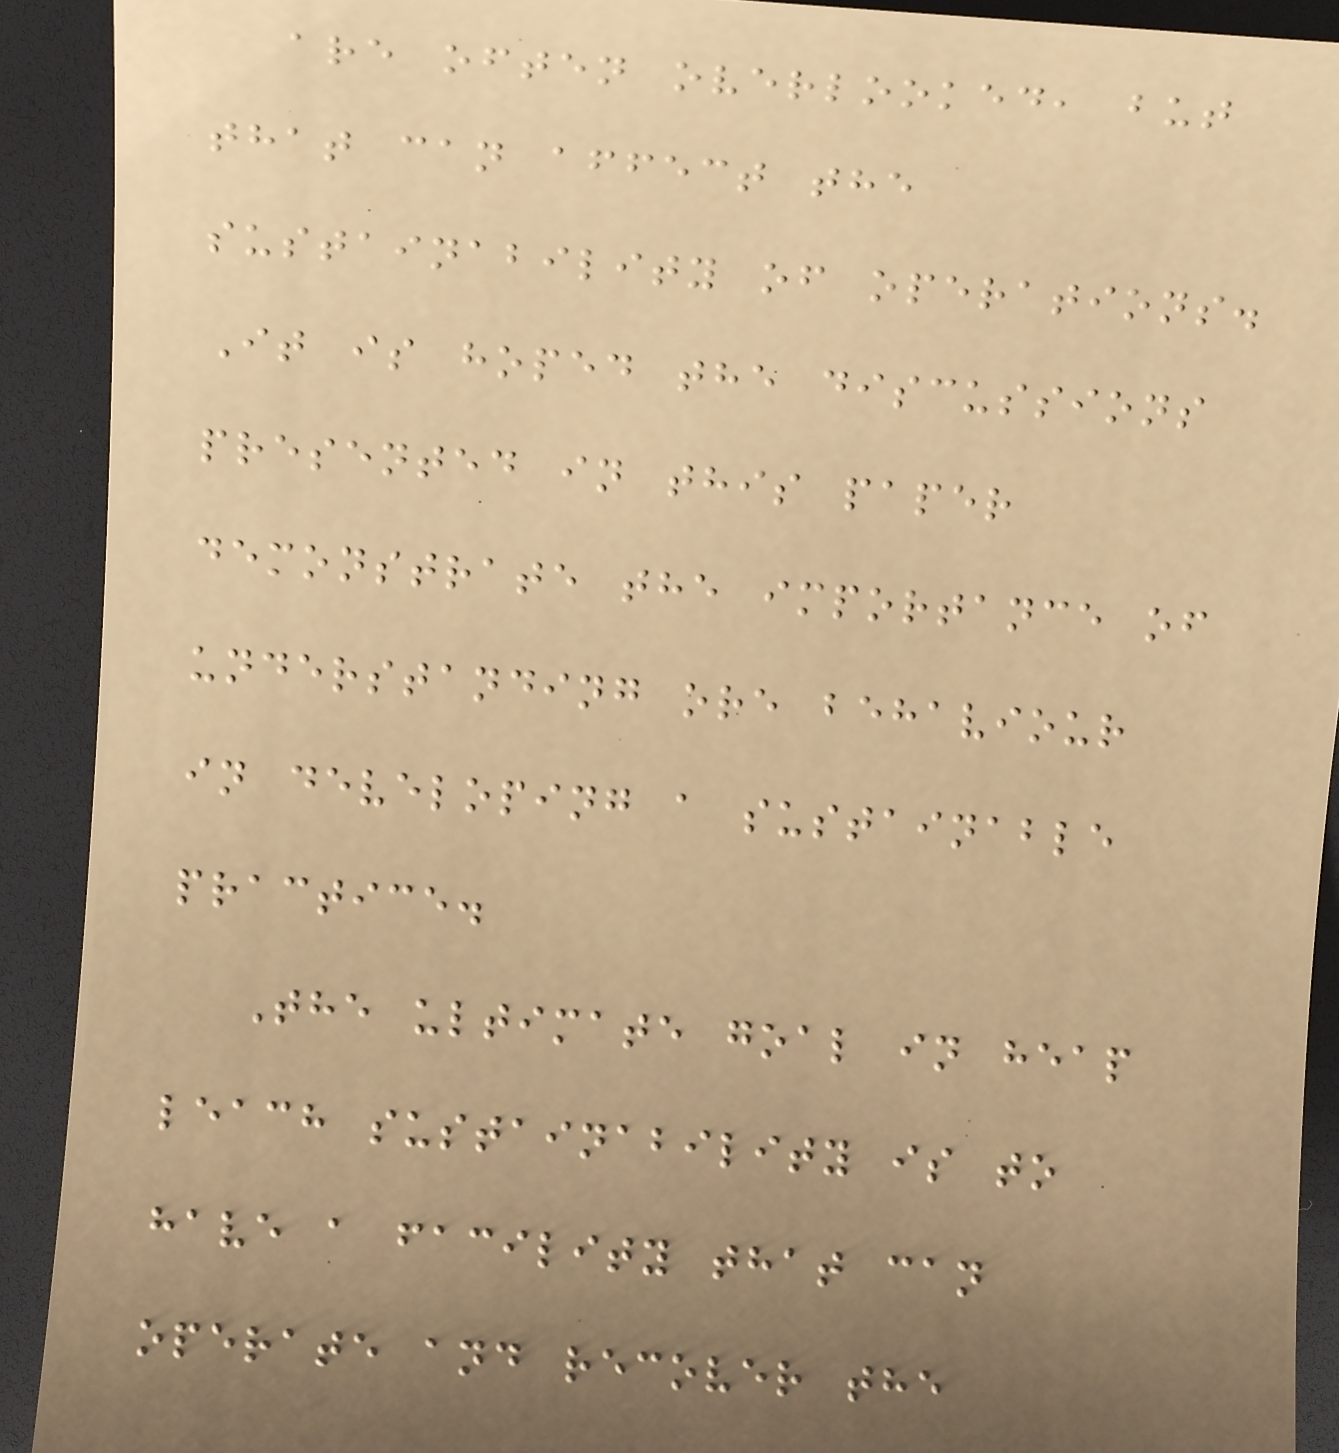are often overlooked, but
that can affect the
sustainability of operations.
It is hoped the discussions
presented in this paper
demonstrate the importance of
understanding ore behaviour
in developing a sustainable
practice.
The ultimate goal in heap
leach sustainability is to
have a facility that can
operate and recover the
